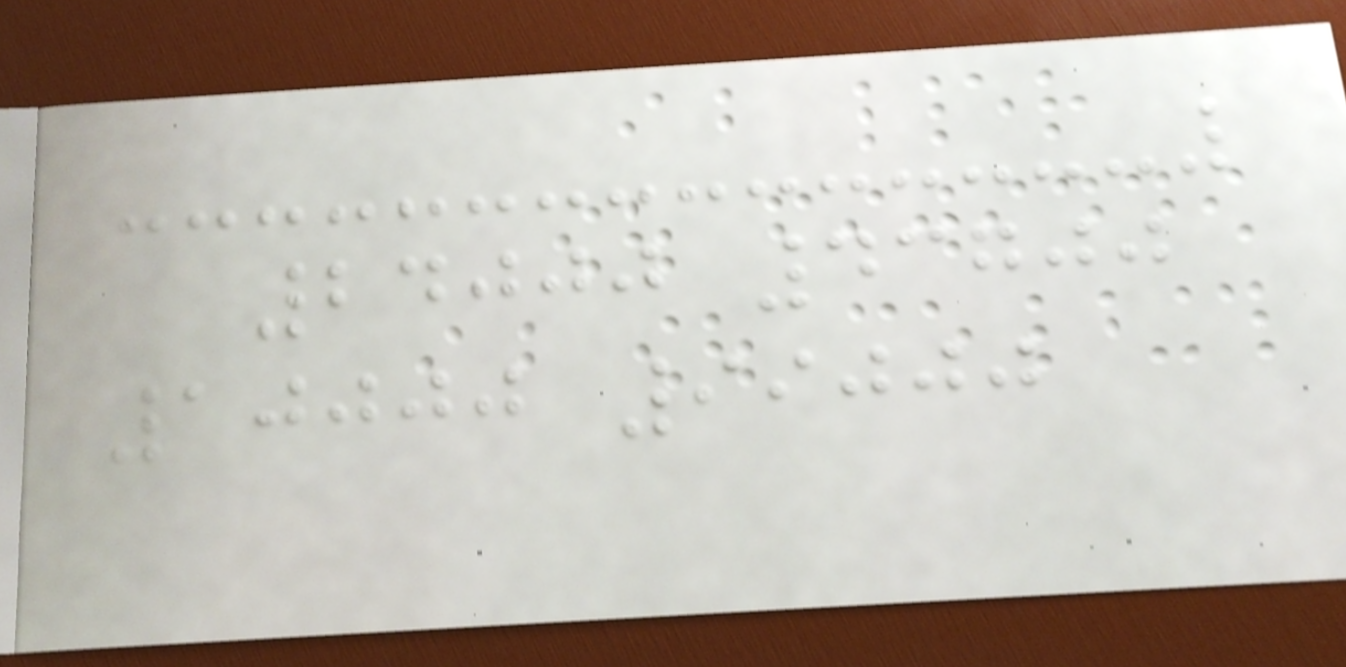24000 43700
10000 99000
